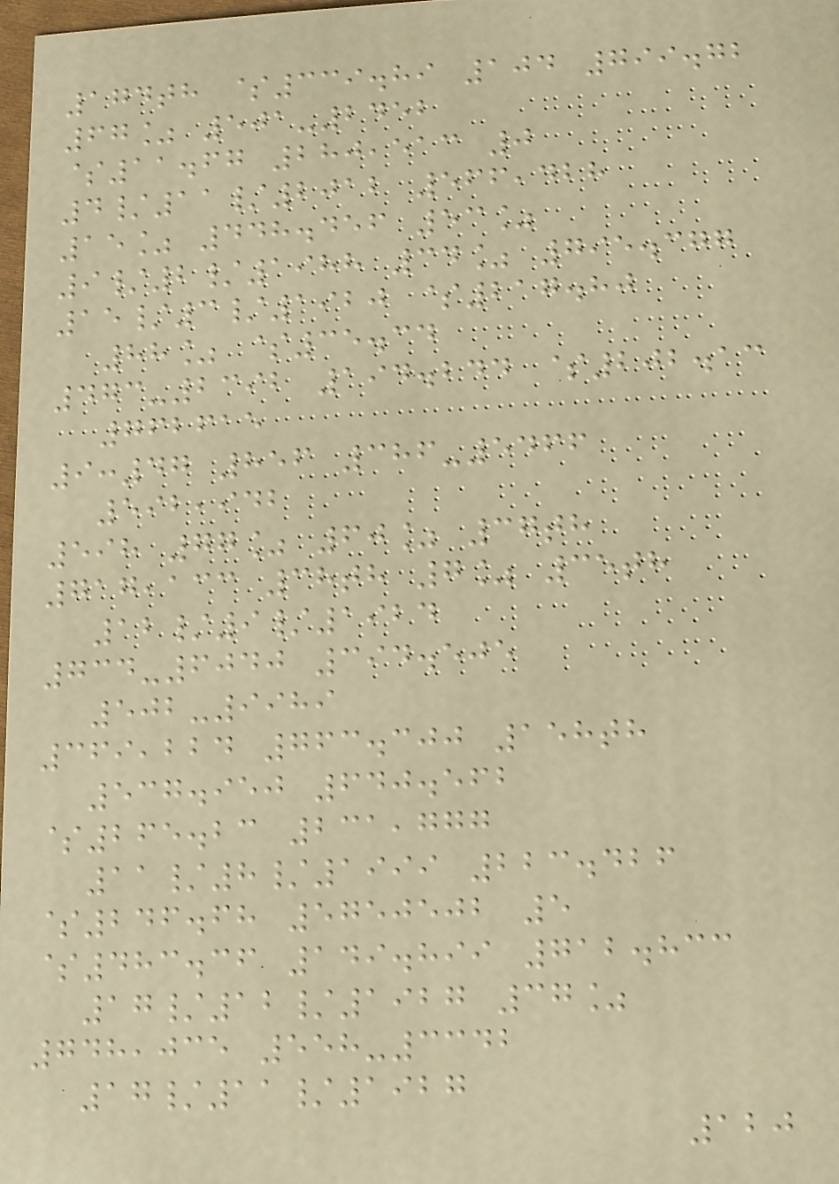174th $339.89 104 799.72
67% 501-2452
$11.67 280,513 0
4/11/2012 566,428
15% 448.456 53%
9/2/1988 34% 795.377
15/3/1920 $217.80
88% $35.34
473-2392 194.244 $202.13
762615
9:47 856 386-5466
592,942
598 77% 60% 37th
717,133 38th 7% 35th
12/9/1924
734-6040 394.505
502-9989
369,224 763.300 158th
537.950 640.562
$265.23 231,777
11/8/1999 223.426
$246.68 5750502 5
$483.36 149.899 712.833
17/12/1927 37%
748,035 558-3342
17/11/1927
120
